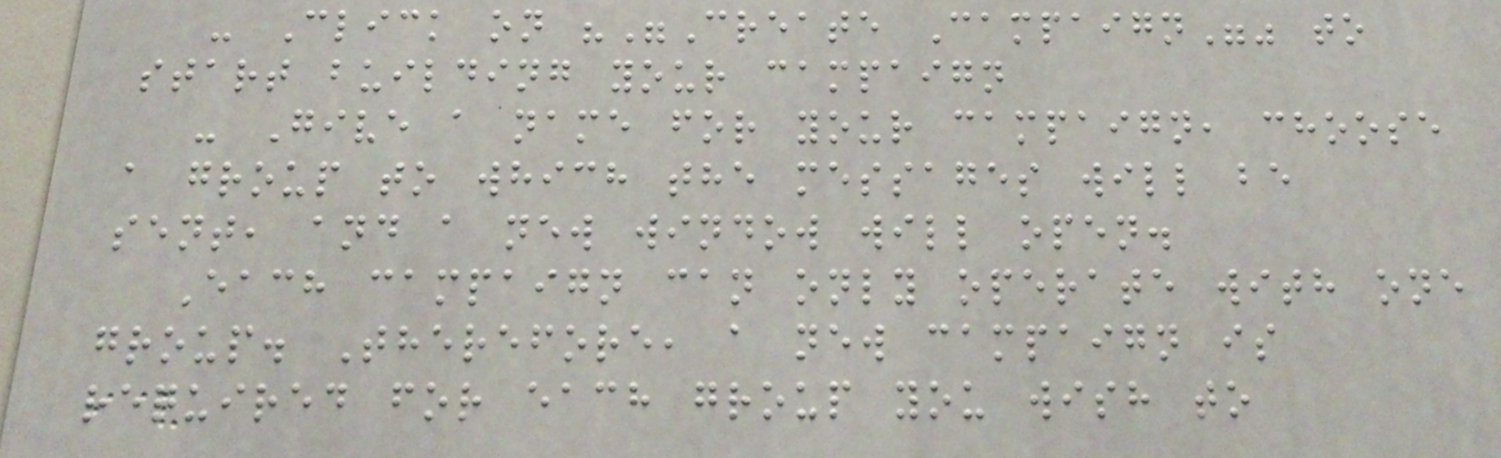- Click on ""Create Campaign"" to
start building your campaign
- Give a name for your campaign, choose
a group to which the messages will be
sent, and a new window will open.
Each campaign can only operate with one
group. Therefore, a new campaign is
required for each group you wish to
